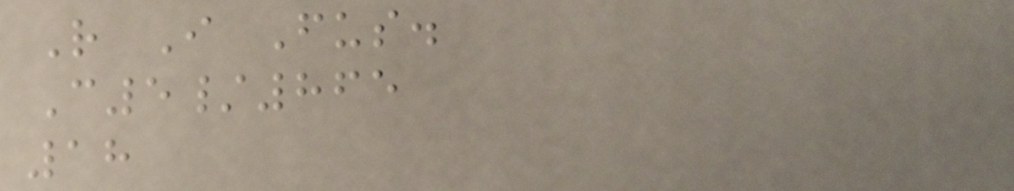R I Fus.
C5/865
18
